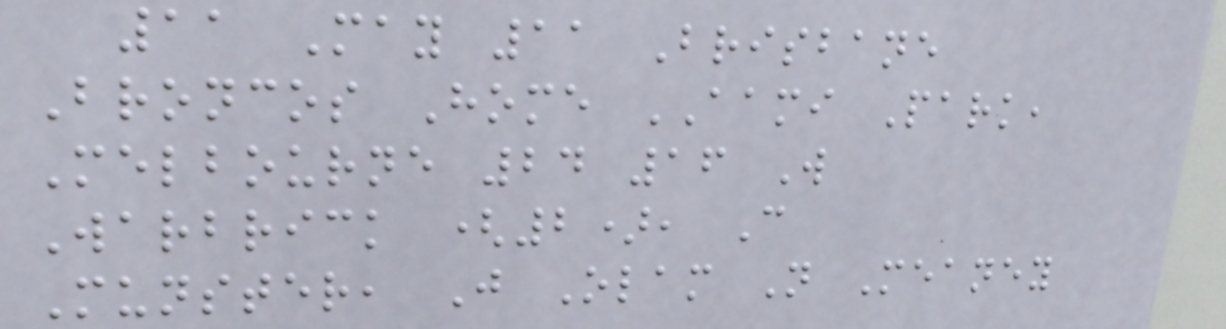11 May 11 Brisbane
Broncos Home AAMI Park,
Melbourne 24 16 W
Warbrick (2), C
Munster, J Olam N Meaney
